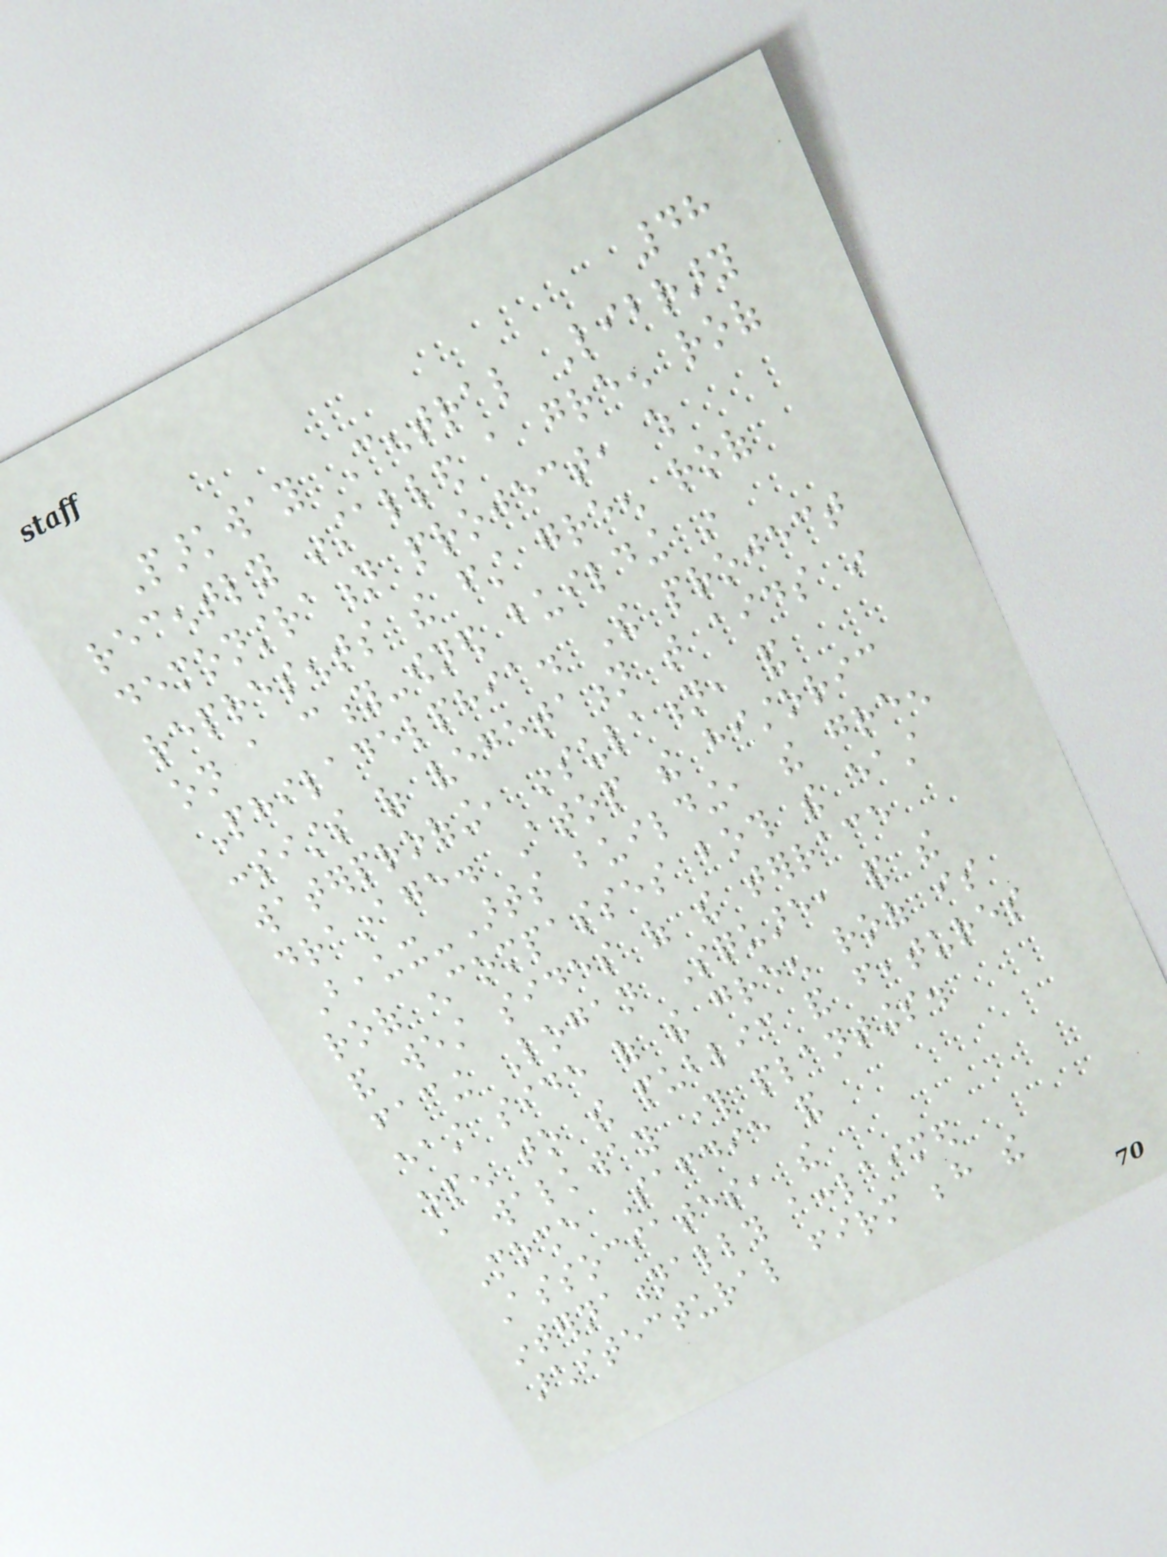48
Parkway Central Library
recently installed a green roof
demonstration project, which
represents the first green roof
on a city-owned building in
Philadelphia. The project
consists of vegetation that aids in
waterproofing, insulation, and
drainage. Atop the historic
Beaux-Arts building, the green
roof encompasses both the east
and west sides of the terrace
facing Logan Square, and the
east side of the green roof is
open to the public and features
a walkway through plantings.
Moshe Safdie and
Associates, the
internationally acclaimed
architectural firm behind the
